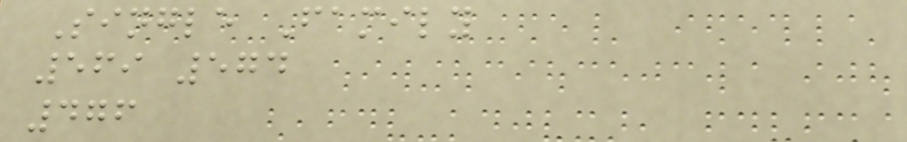Single Family
569 574
476
